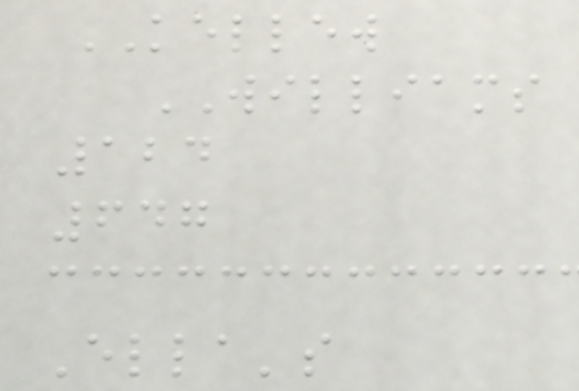KELLEW
WILLIAMS
124
647
Ella's
